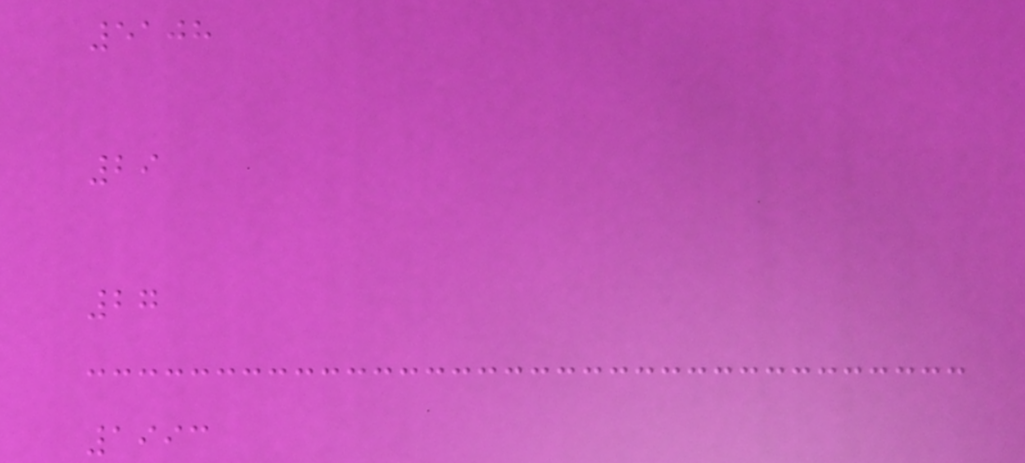5108
29
27
1993
